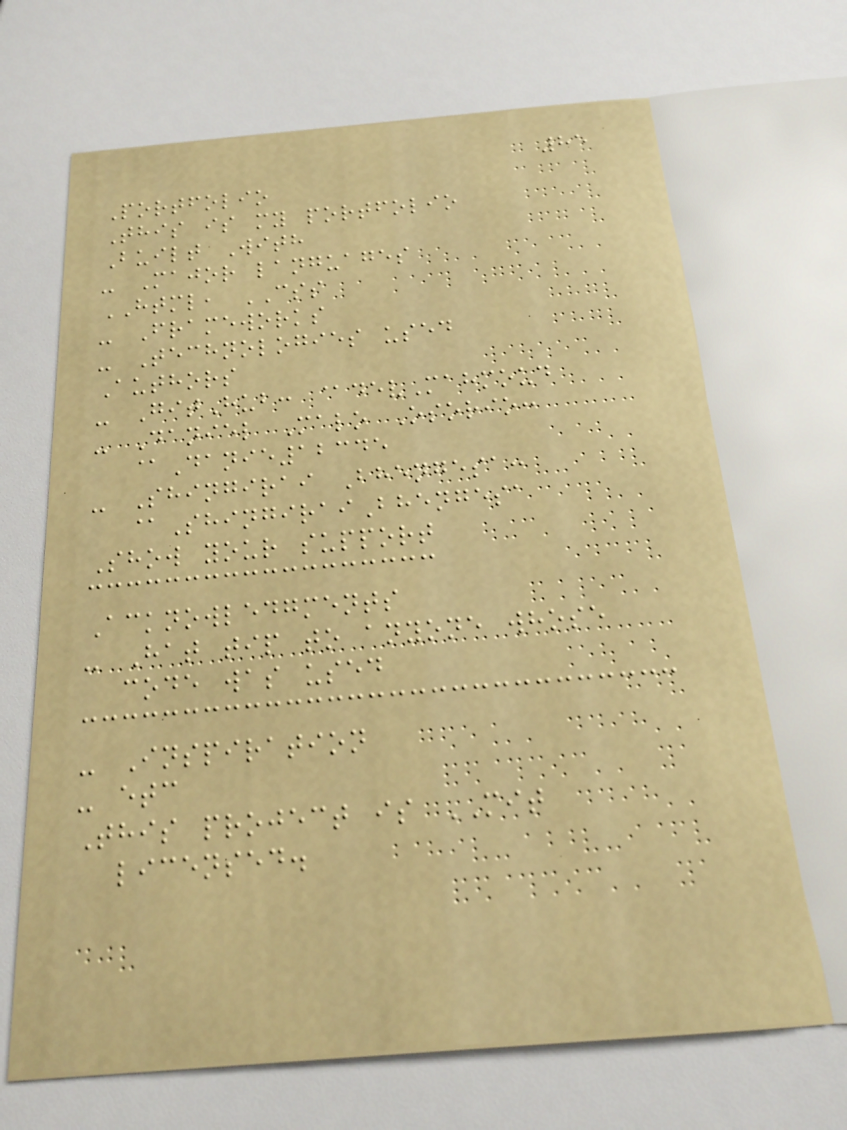85
Portfolio
This is my portfolio
Built With
- Major languages
HTML, CSS
- Frameworks
- Technologies used
Authors
- GitHub: @devMahmoud
- Daniel Malo Osorio:
@Danie12345
- Shingirai Bhengesa:
@ShingiraiBhengesa
Show your support
Acknowledgments
- Hat tip to anyone whose
code was used
- Inspiration
- etc
This project is MIT
licensed.
